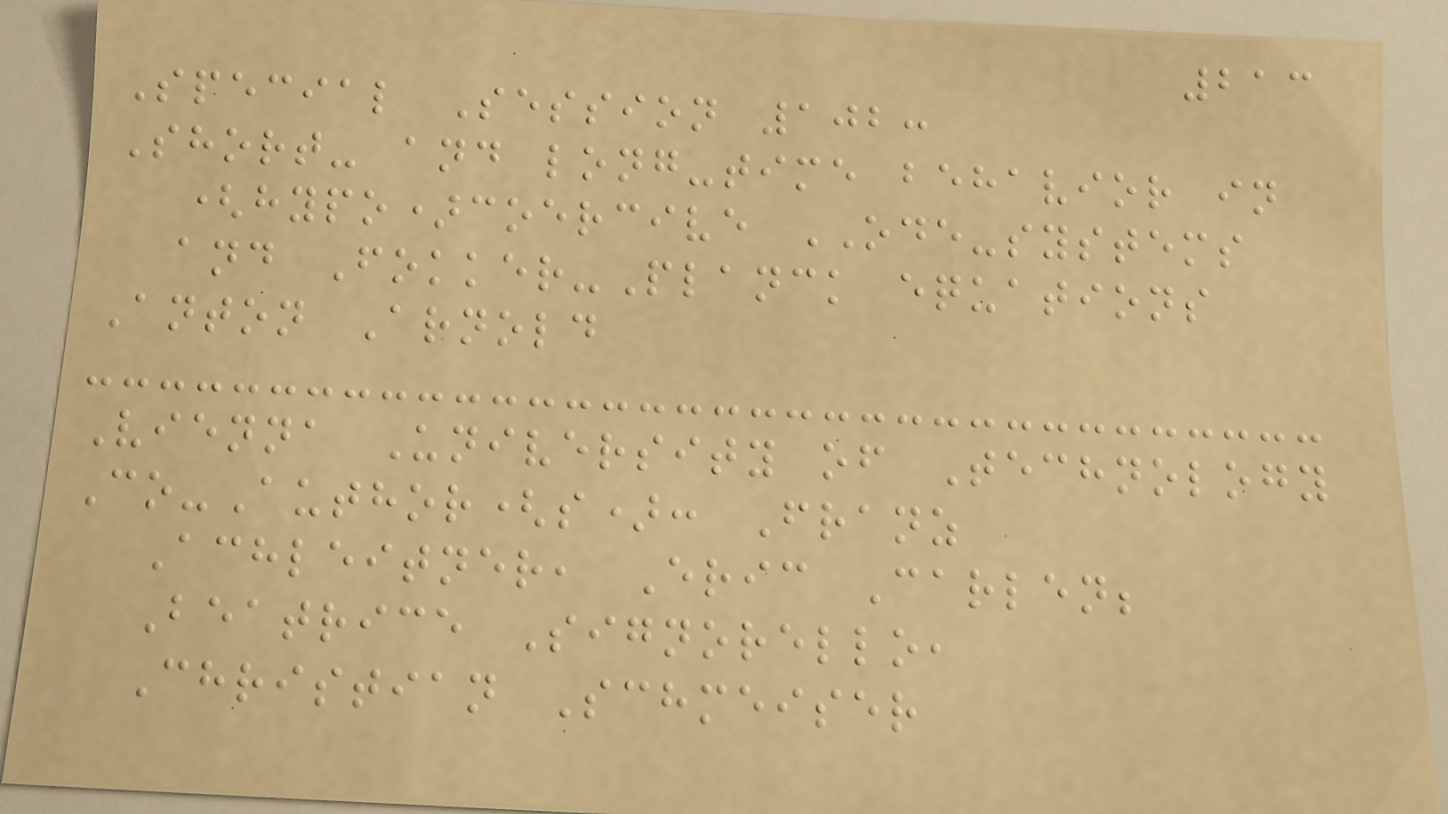213
Special Session 102:
Short- and long-time behavior in
(hypo)coercive ODE-systems
and Fokker-Planck equations
Anton Arnold
Vienna University of Technology
Co-Author(s): Franz
Achleitner, Eric Carlen;
Beatrice Signorello,
Christian Schmeiser
